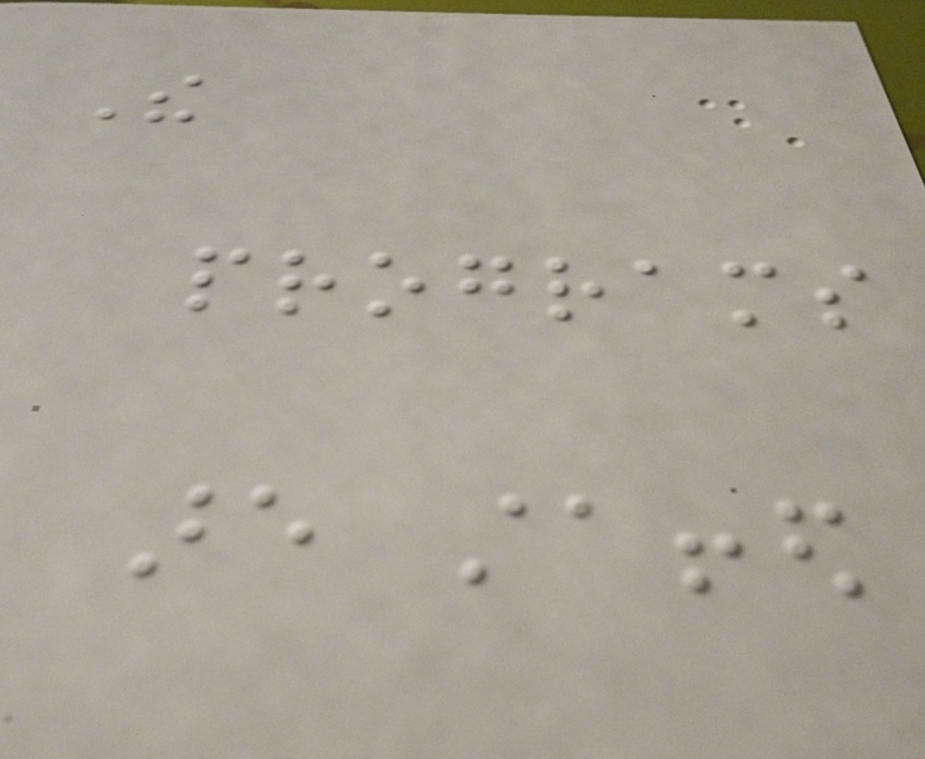The
programs
are staffed
